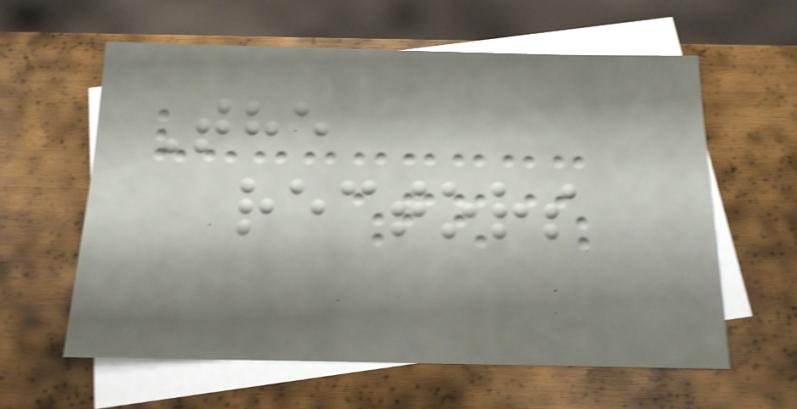The
rectors
